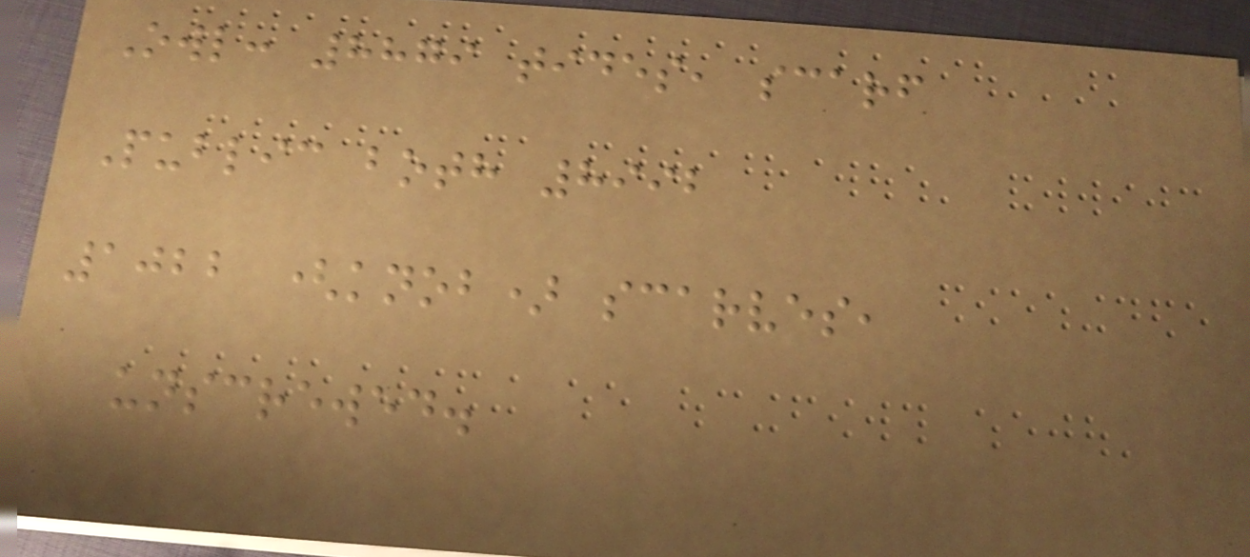Owl: 8879 tides, scarf
Public both 8992
1022 (knob) scarves,
unscrewed.
